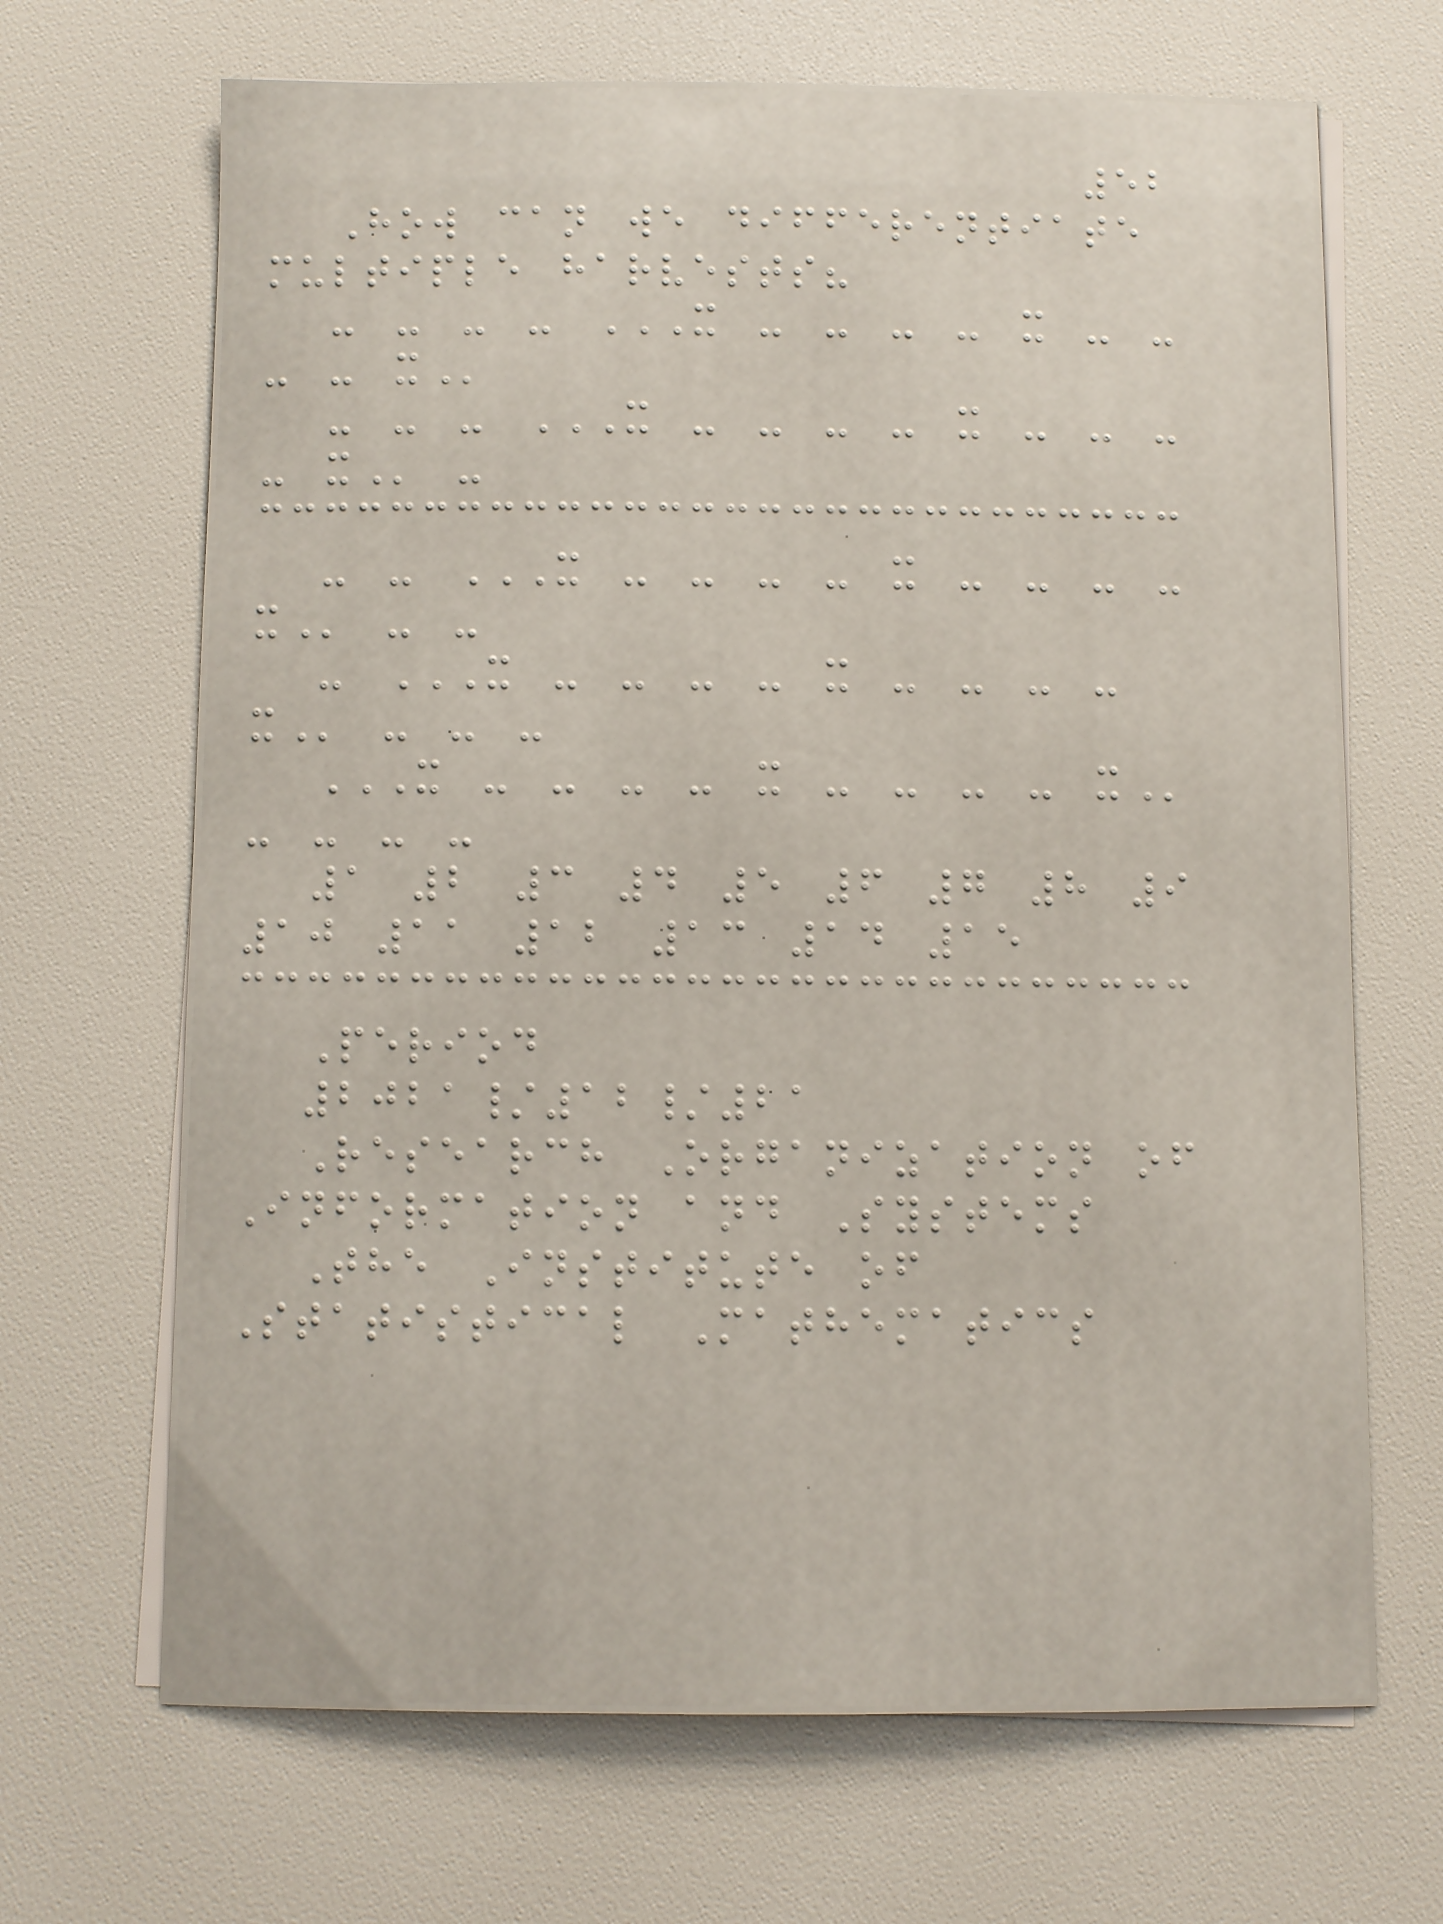52
How can we differentiate
multiple harvests?
- - - - X - - - - X - -
- - X
- - - X - - - - X - - -
- X -
- - X - - - - X - - - -
X - -
- X - - - - X - - - -
X - - -
X - - - - X - - - - X
- - - -
1 2 3 4 5 6 7 8 9
10 11 12 13 14 15
Period
2021/12/21
Research Organization of
Information and Systems
The Institute of
Statistical Mathematics
